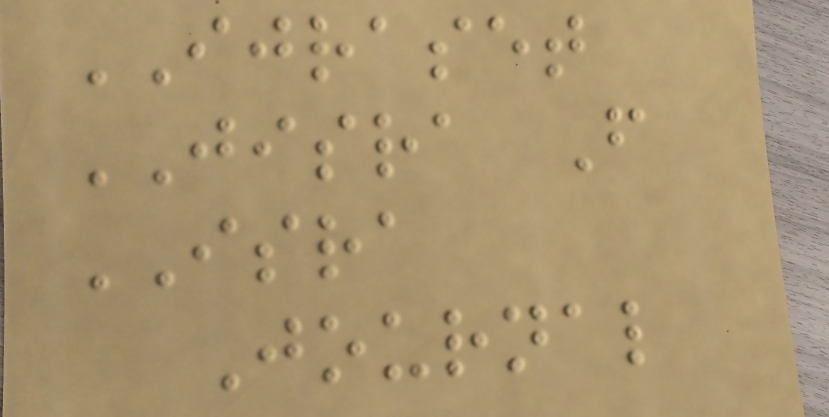IJRASET
JISRA F
ISRA
Journal
